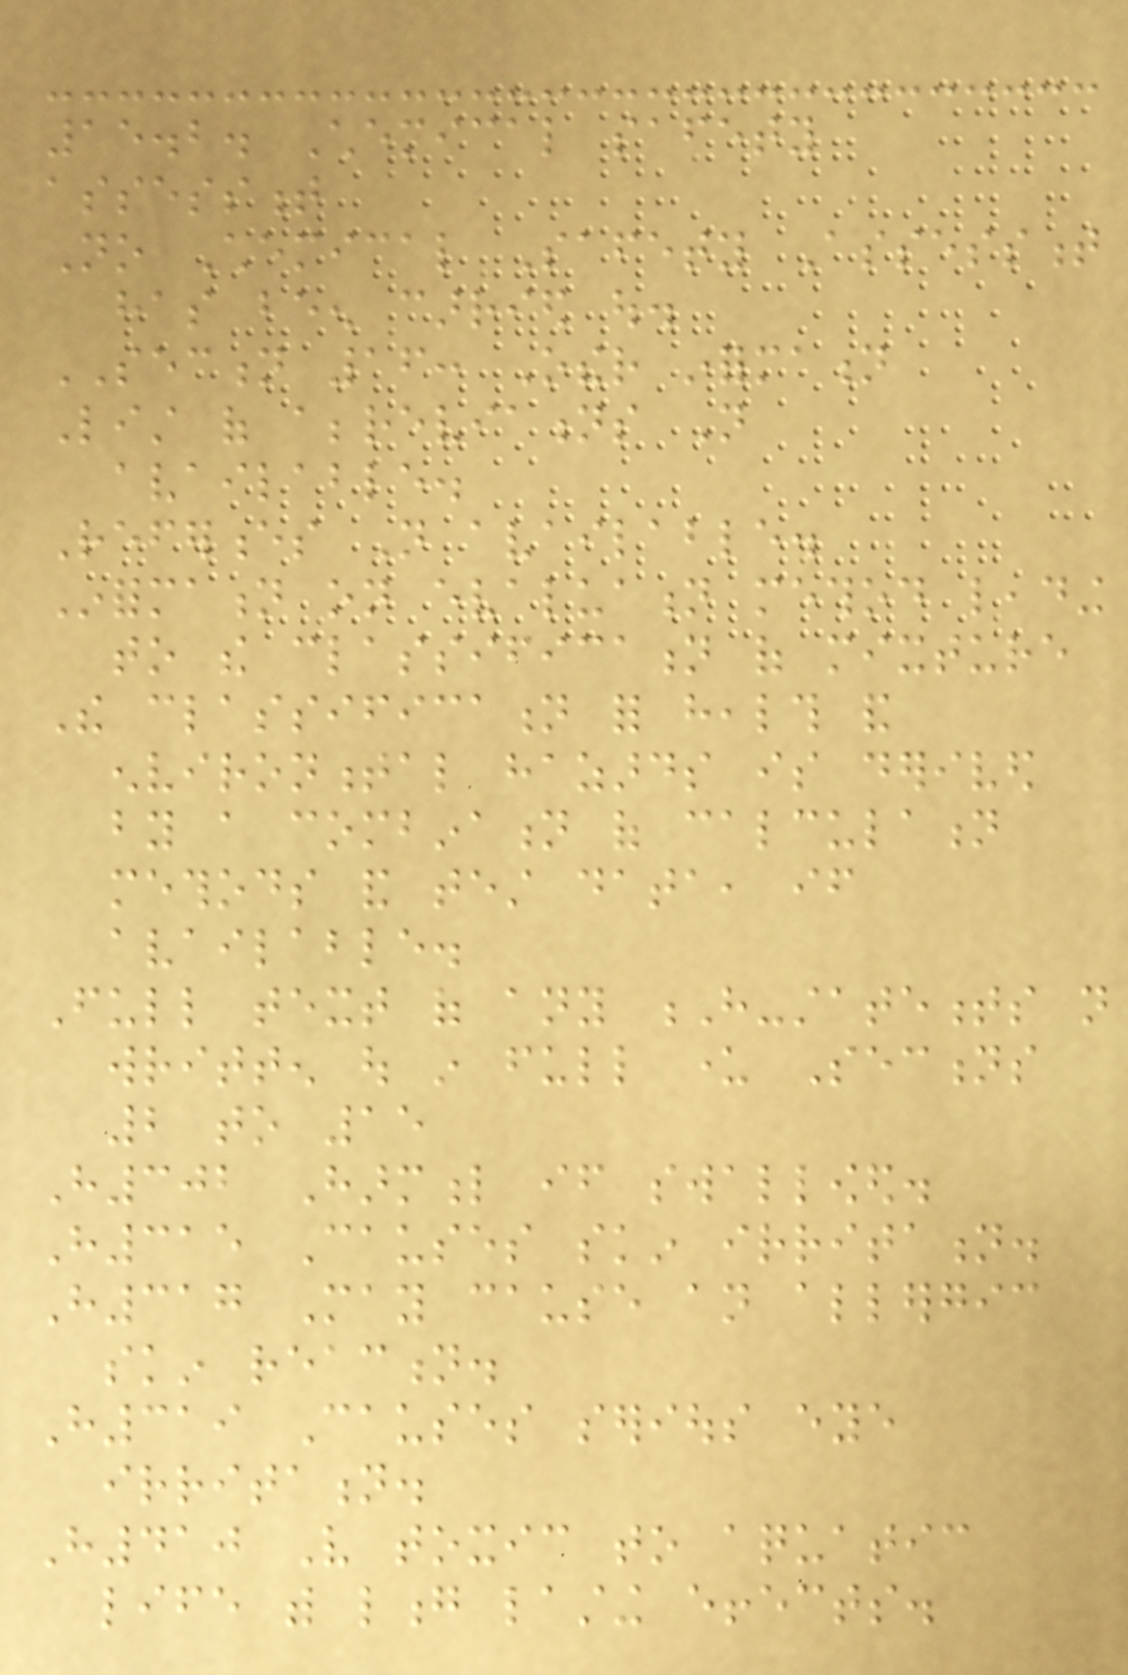15.2. Chemical safety
assessment
No Chemical Safety Assessment
has been carried out.
SECTION 16: Other information
List of abbreviations Not
available.
References Not available.
Information on evaluation method leading
to the classification of mixture
The classification for health and
environmental hazards is derived
by a combination of calculation
methods and test data, if
available.
Full text of any H-statements not
written out in full under Sections
2 to 15
H302 Harmful if swallowed.
H315 Causes skin irritation.
H317 May cause an allergic
skin reaction.
H319 Causes serious eye
irritation.
H410 Very toxic to aquatic
life with long lasting effects.
